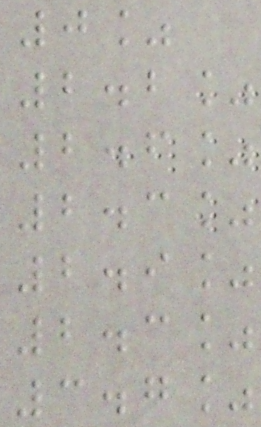0%
2.2%
2.6%
2.3%
2.9%
2.3%
3.7%
